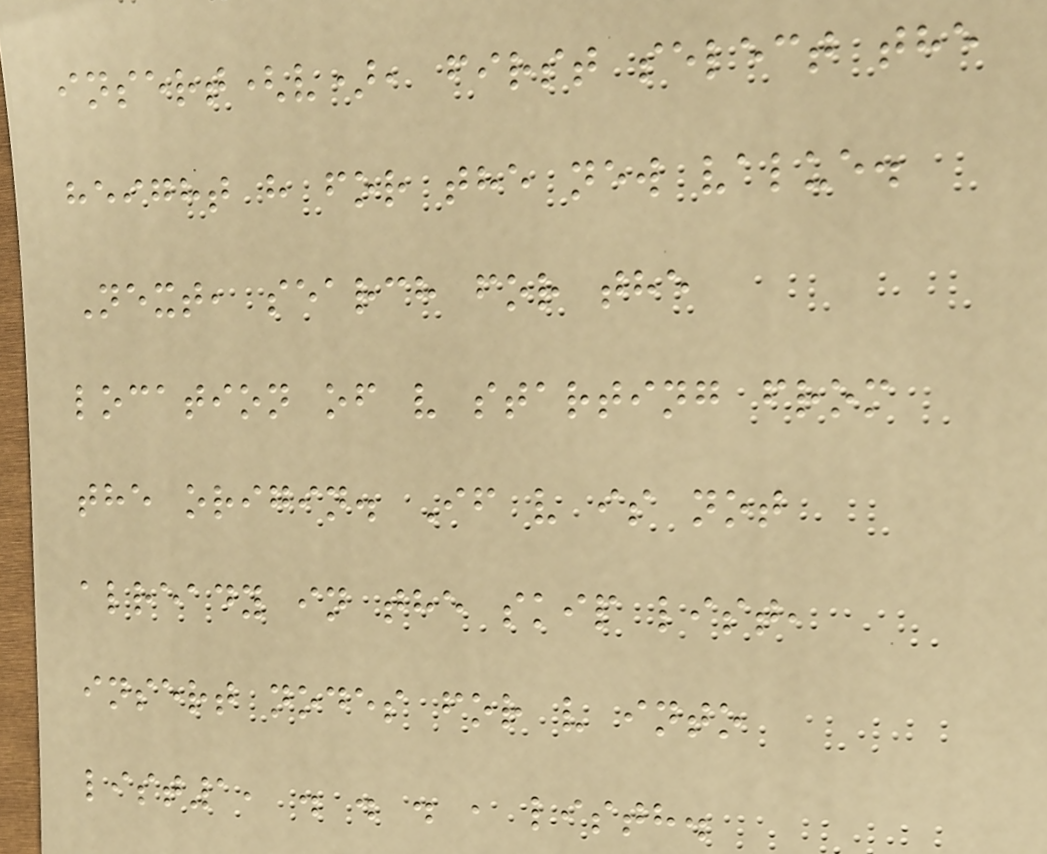insert(v), first select the
height h for the new value.
Next, search for the
location of v starting from
the origin. If v is not
already in the skip list,
insert nodes for v into
list1, . . . , listh.
